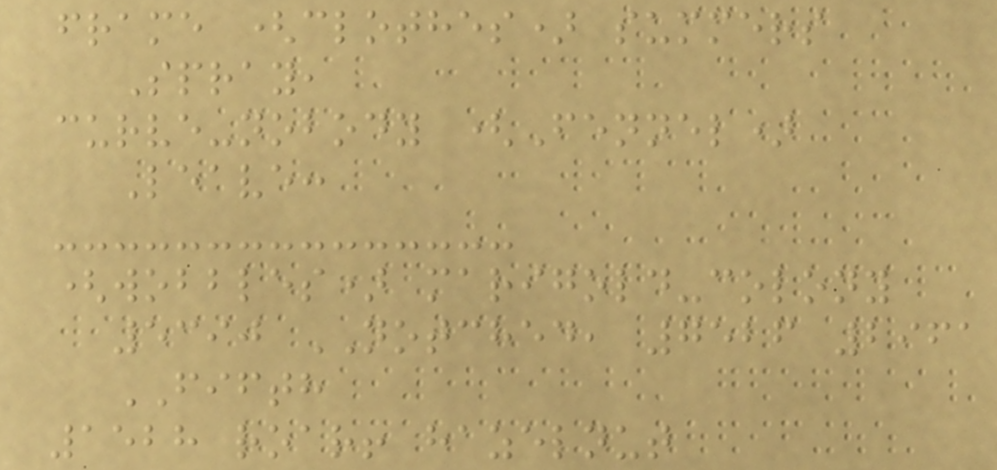frame (clothes) summers
Spray,
curve-nobody (Fennel)
Leave:
(wobbles) marigold-colony
5390 NOTCHED, 7526 2961
FIFTH
1528 roar! hazelnut
